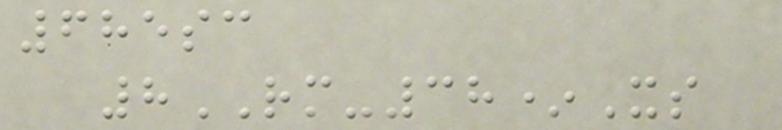685sc
8RM-38*Xs
